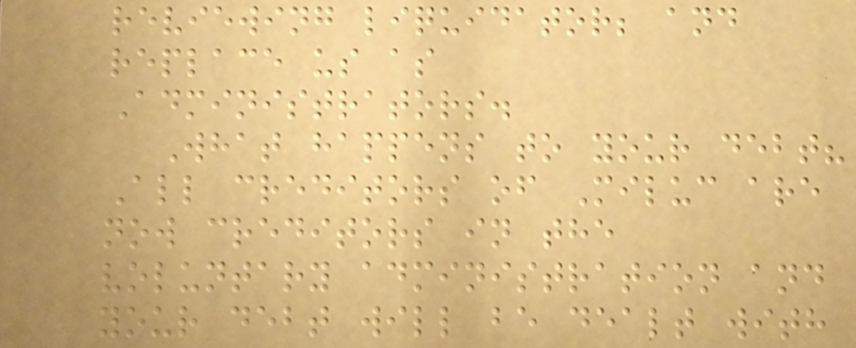reviewing liquidator; and
replace us as
Administrators.
What happens to your debt?
All creditors of Miluc are
now creditors in the
voluntary administration and
your debt will be dealt with
